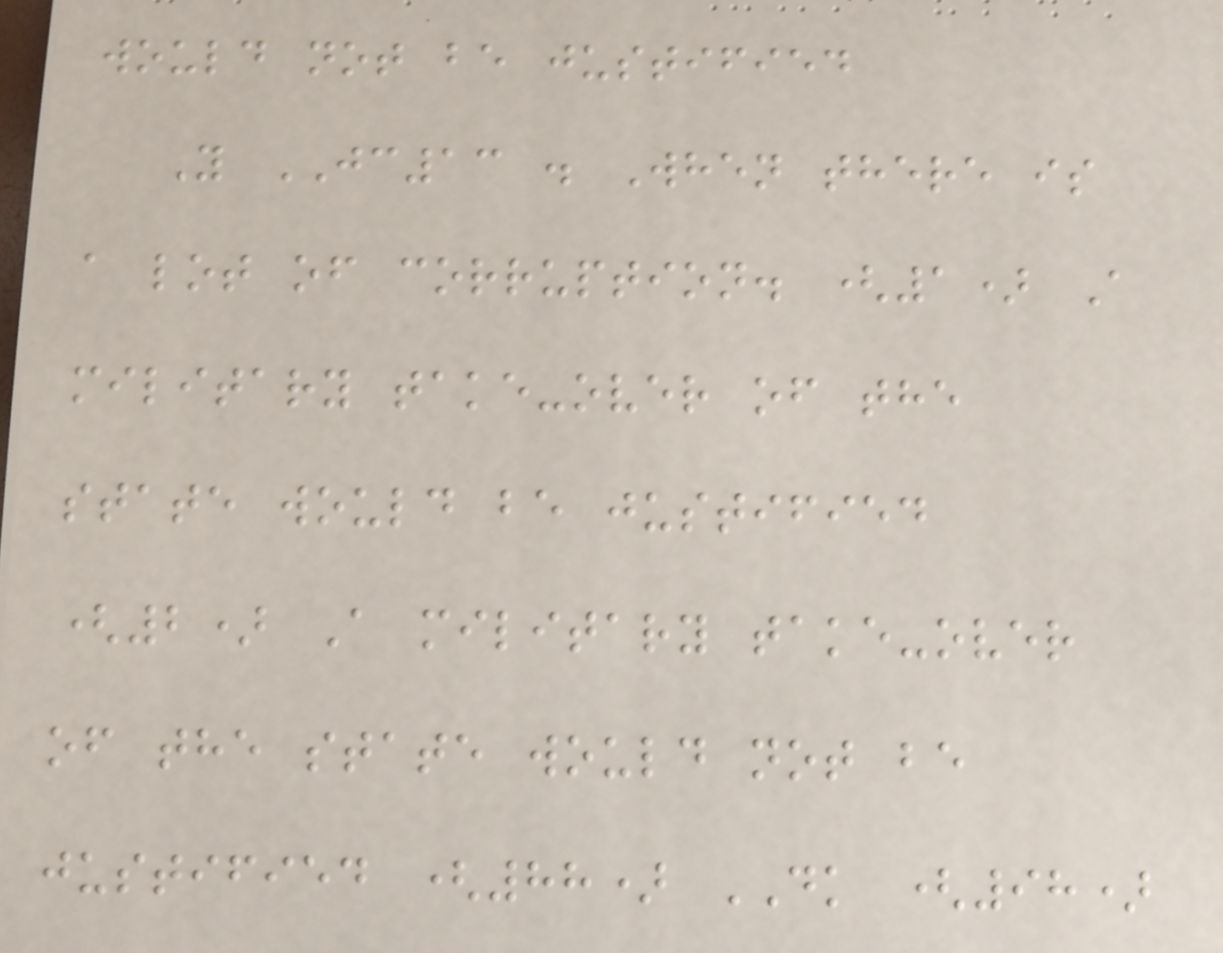would not be justified
Y JC13 . When there is
a lot of corruption. (1) A
military take-over of the
state would be justified
(2) A military take-over
of the state would not be
justified (88) DK (98)
